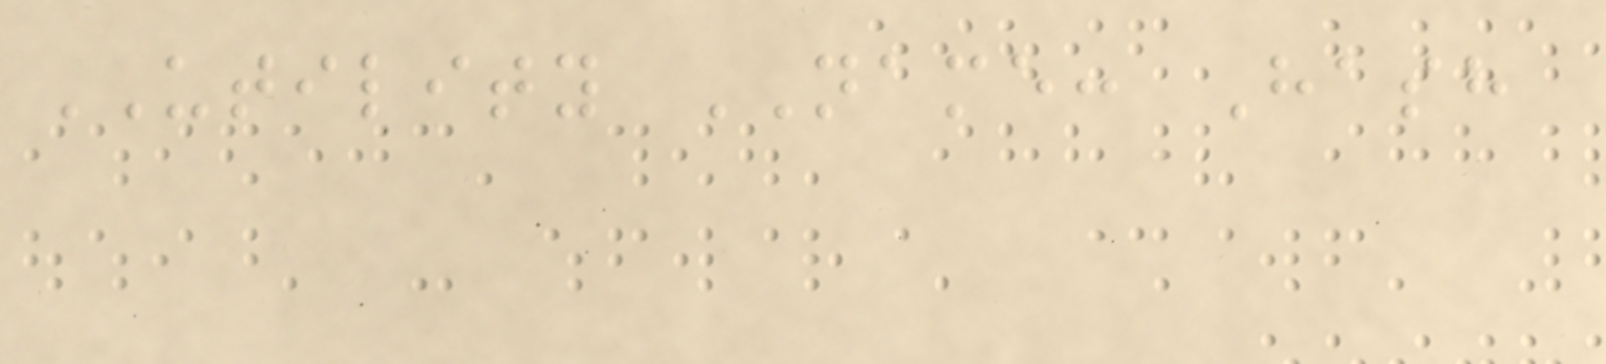UTILITY NAME: Hash
